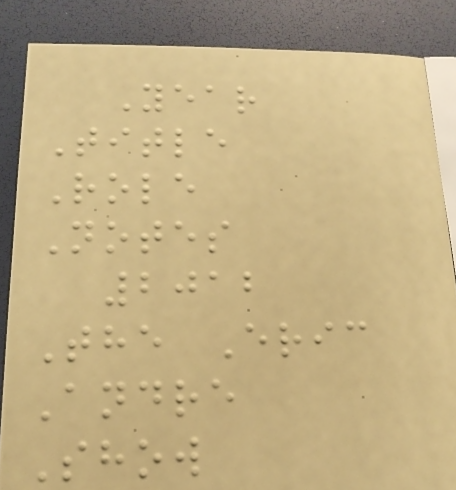Year
Title
Role
Notes
2012
The Eric
Andre
Show
